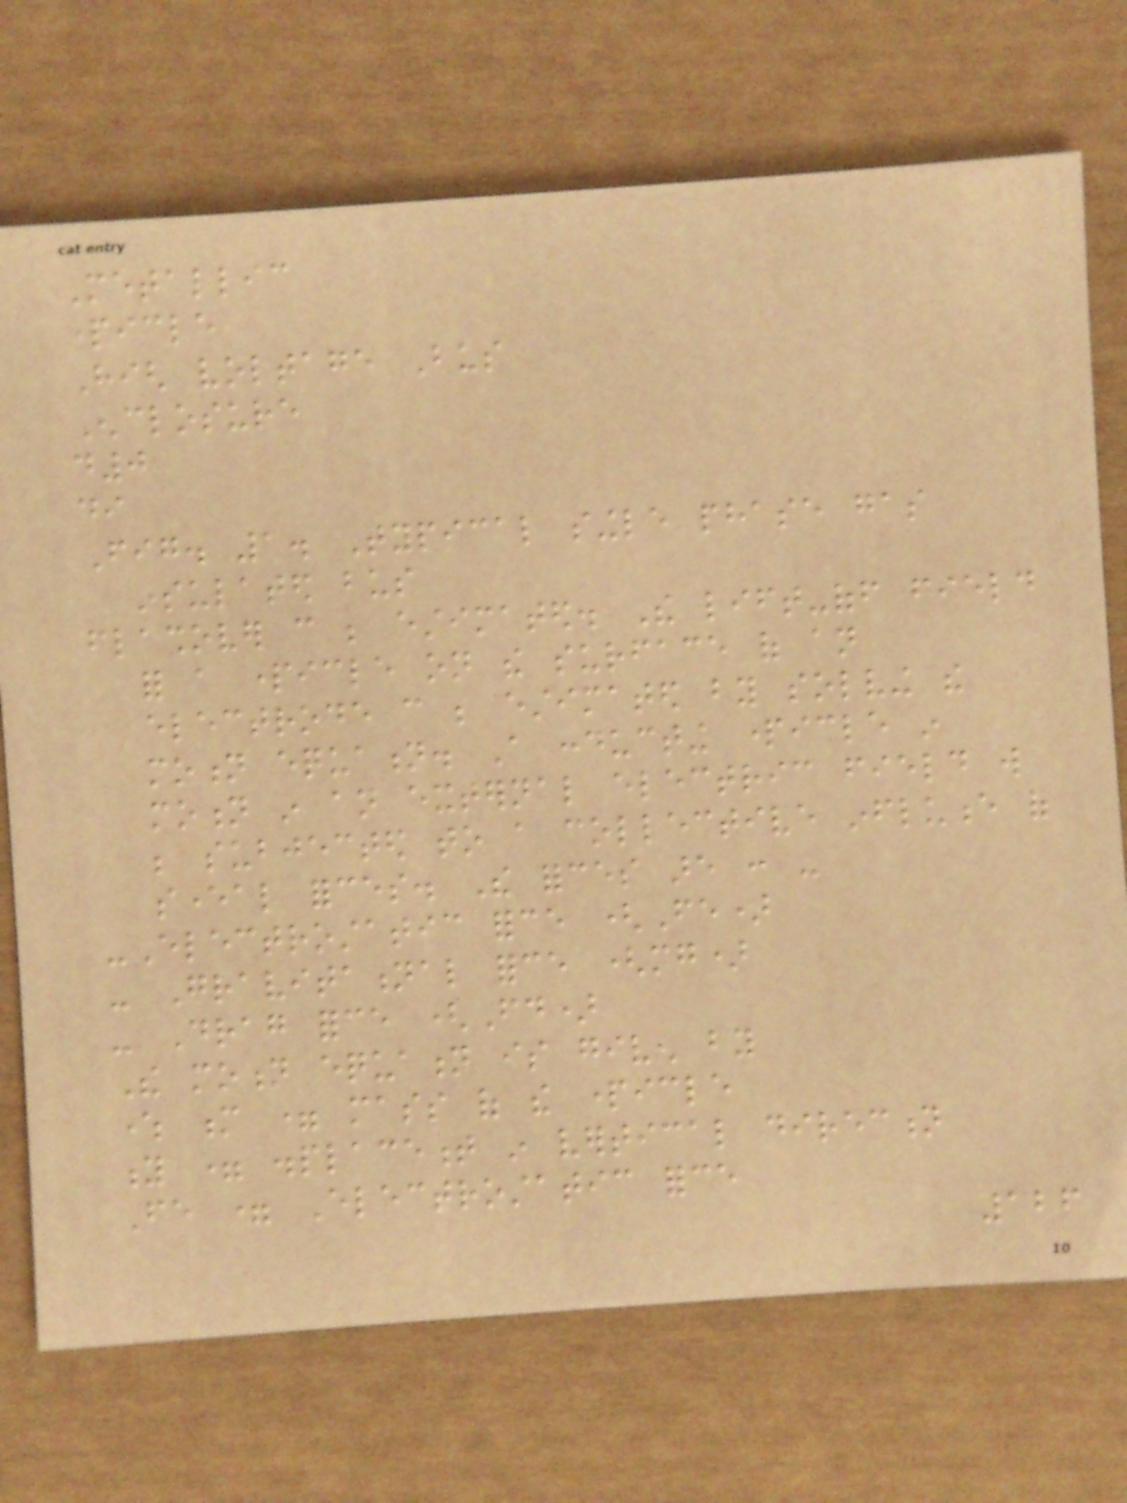Metallic
particle
High voltage Bus
Enclosure
d0
di
Fig. 1. Typical single phase gas
insulated bus
flashover can be estimated. The lift-off field
for a particle on the surface of an
electrode can be estimated by solving the
motion equation. A conducting particle in
motion in an external electric field will
be subjected to a collective influence of
several forces. The forces are : -
-Electrostatic force (Fe)
- Gravitational force (mg)
- Drag force (Fd)
The motion equation is given by
where m = mass of the particle
y = displacement in vertical direction
Fe = Electrostatic force
126
